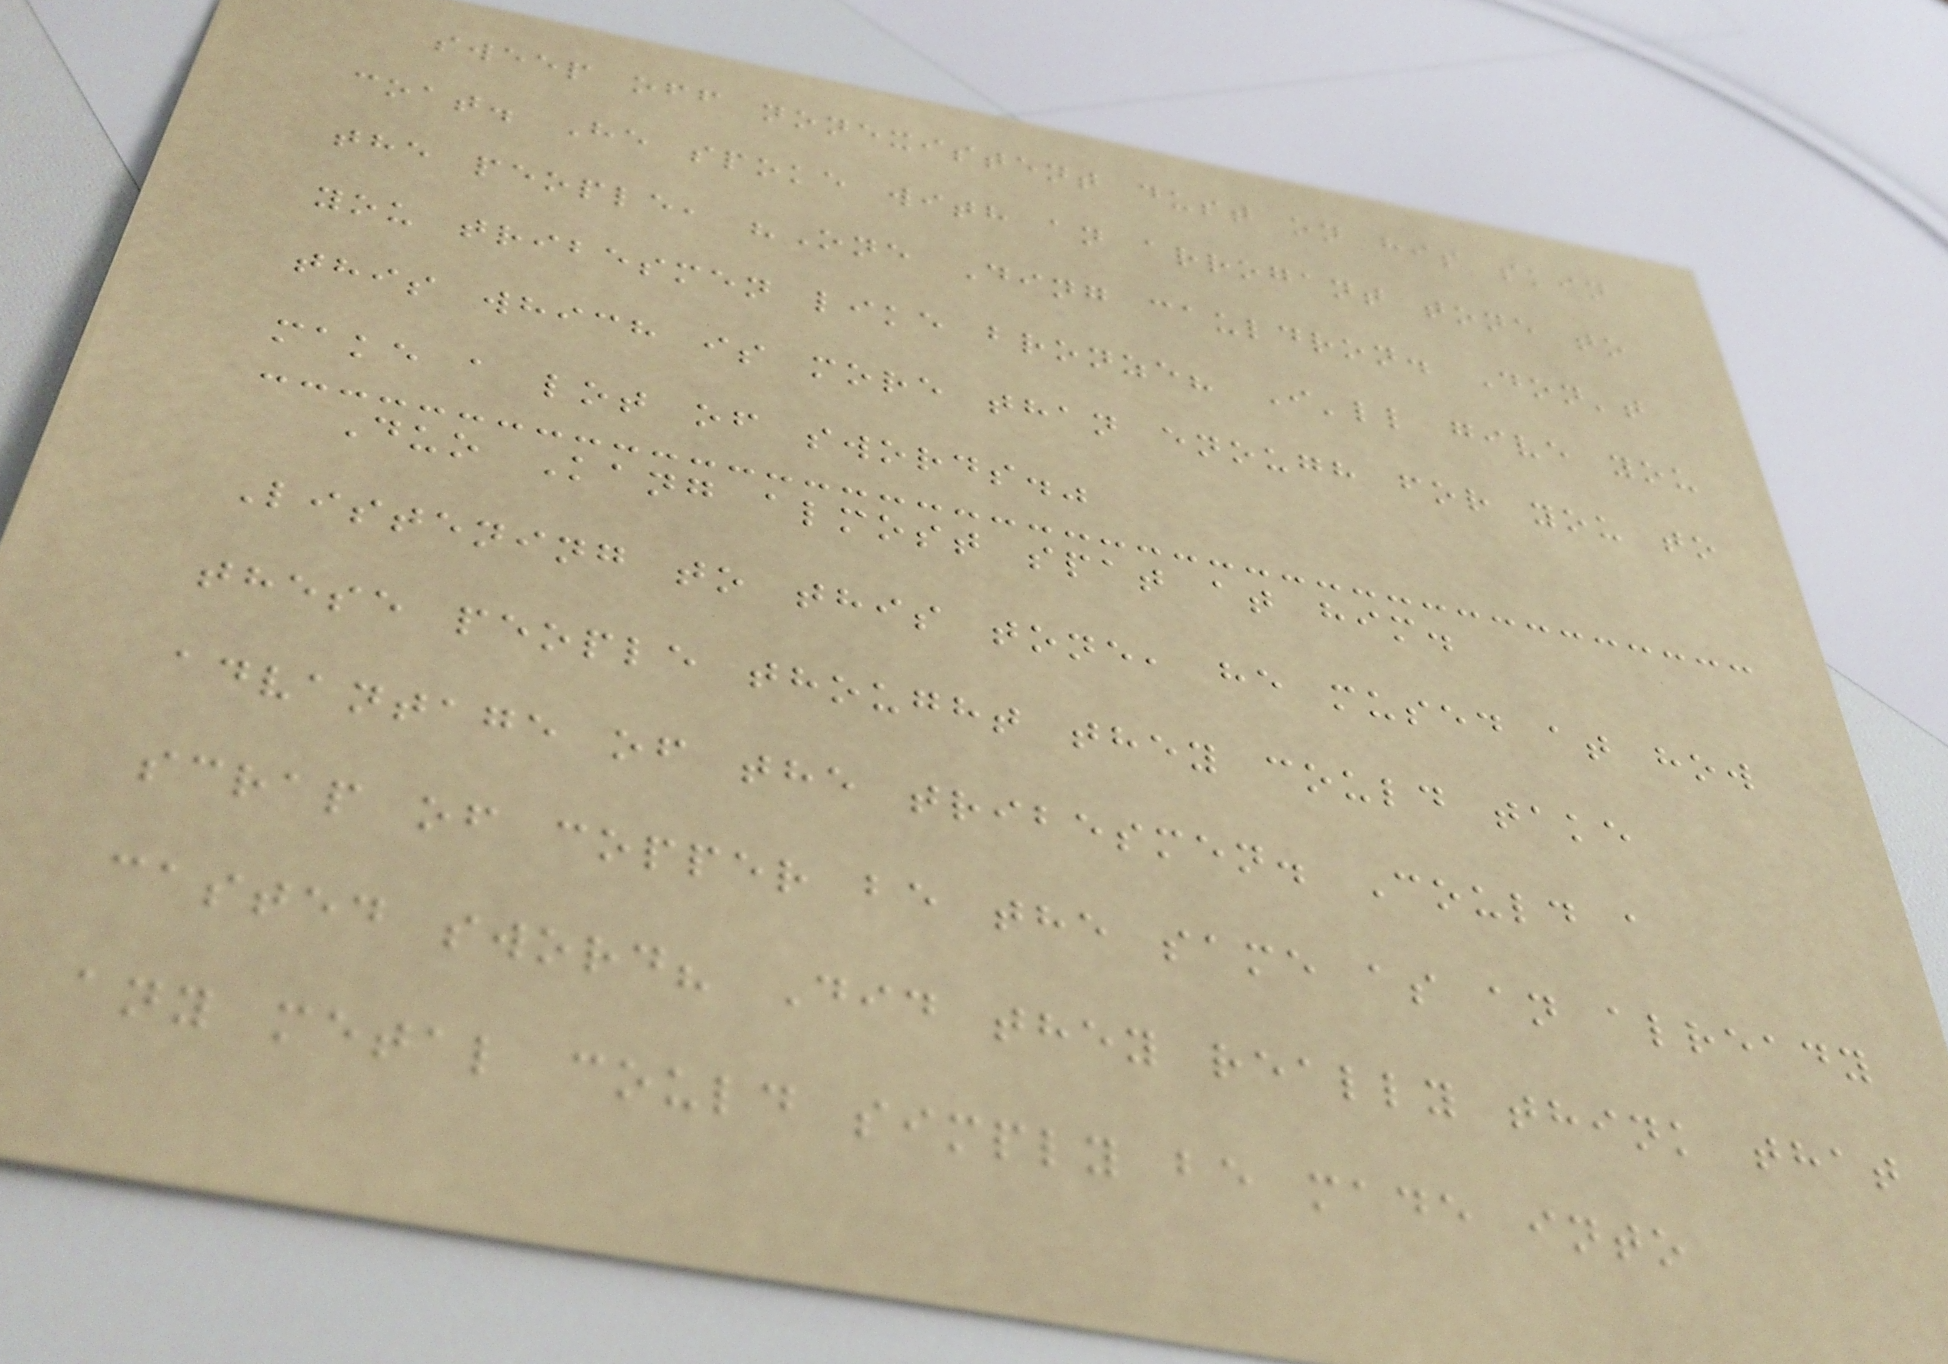sweep off nonexistent dust on his skin
coat. He spoke with an arrogant tone to
the people, "One Ding cauldron. Don't
you tribesmen like bronze? I'll give you
this which is more than enough for you to
make a lot of swords."
Duo Kang almost spat at him.
Listening to this tone, he mused at how
these people thought they could take
advantage of the tribesmen. Could a
scrap of copper be the same as an already
casted sword? Did they really think that
any metal could simply be made into
